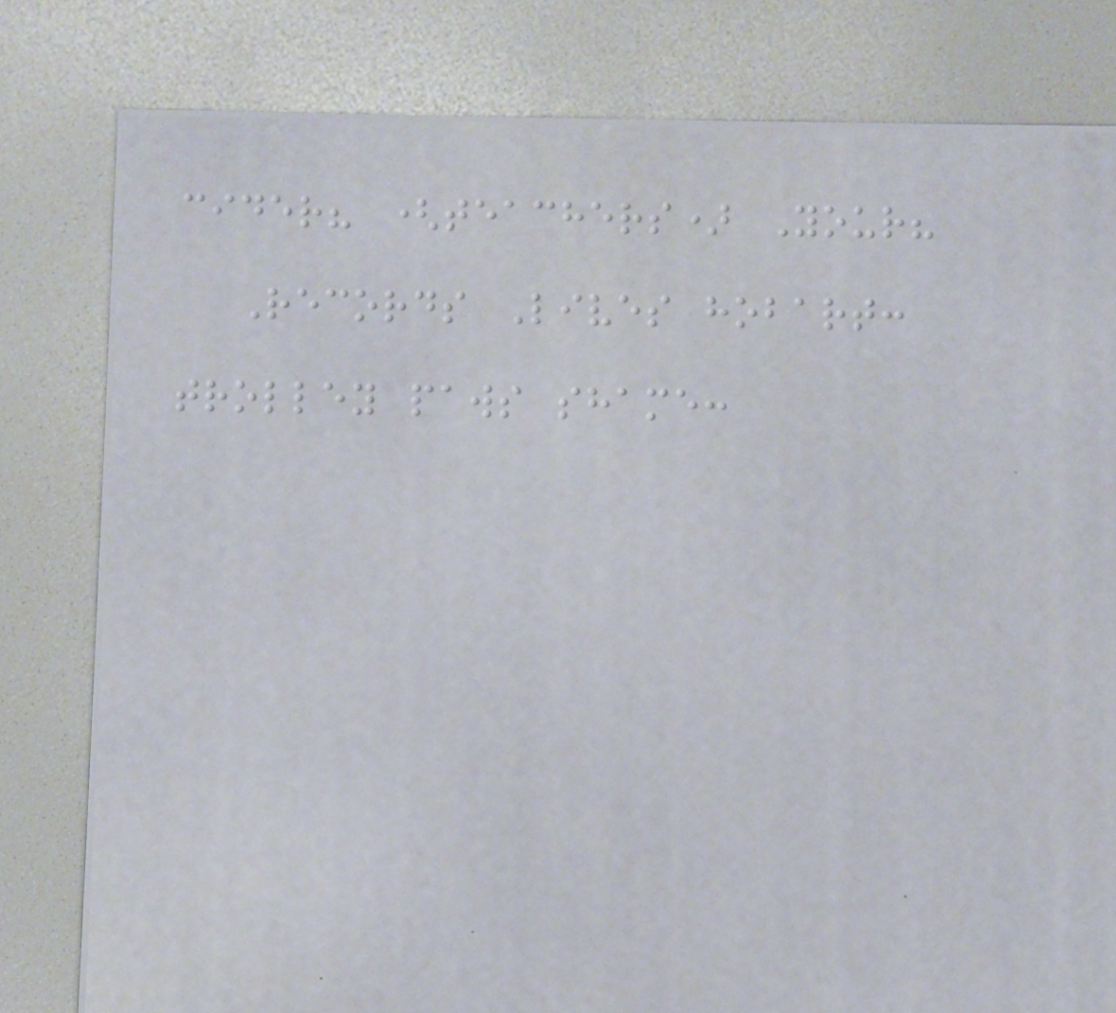cider? (teachers) Your?
Records Lives hobart:
trolley paws shame:
